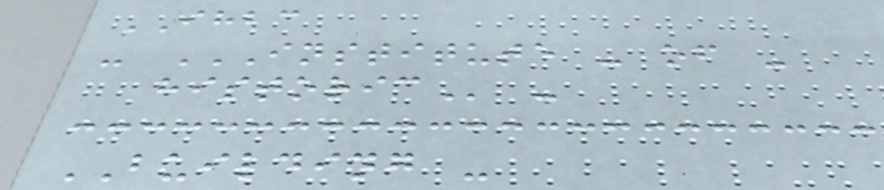IHBC
- INSTITUTE - OF -
HISTORIC -
BUILDING -
